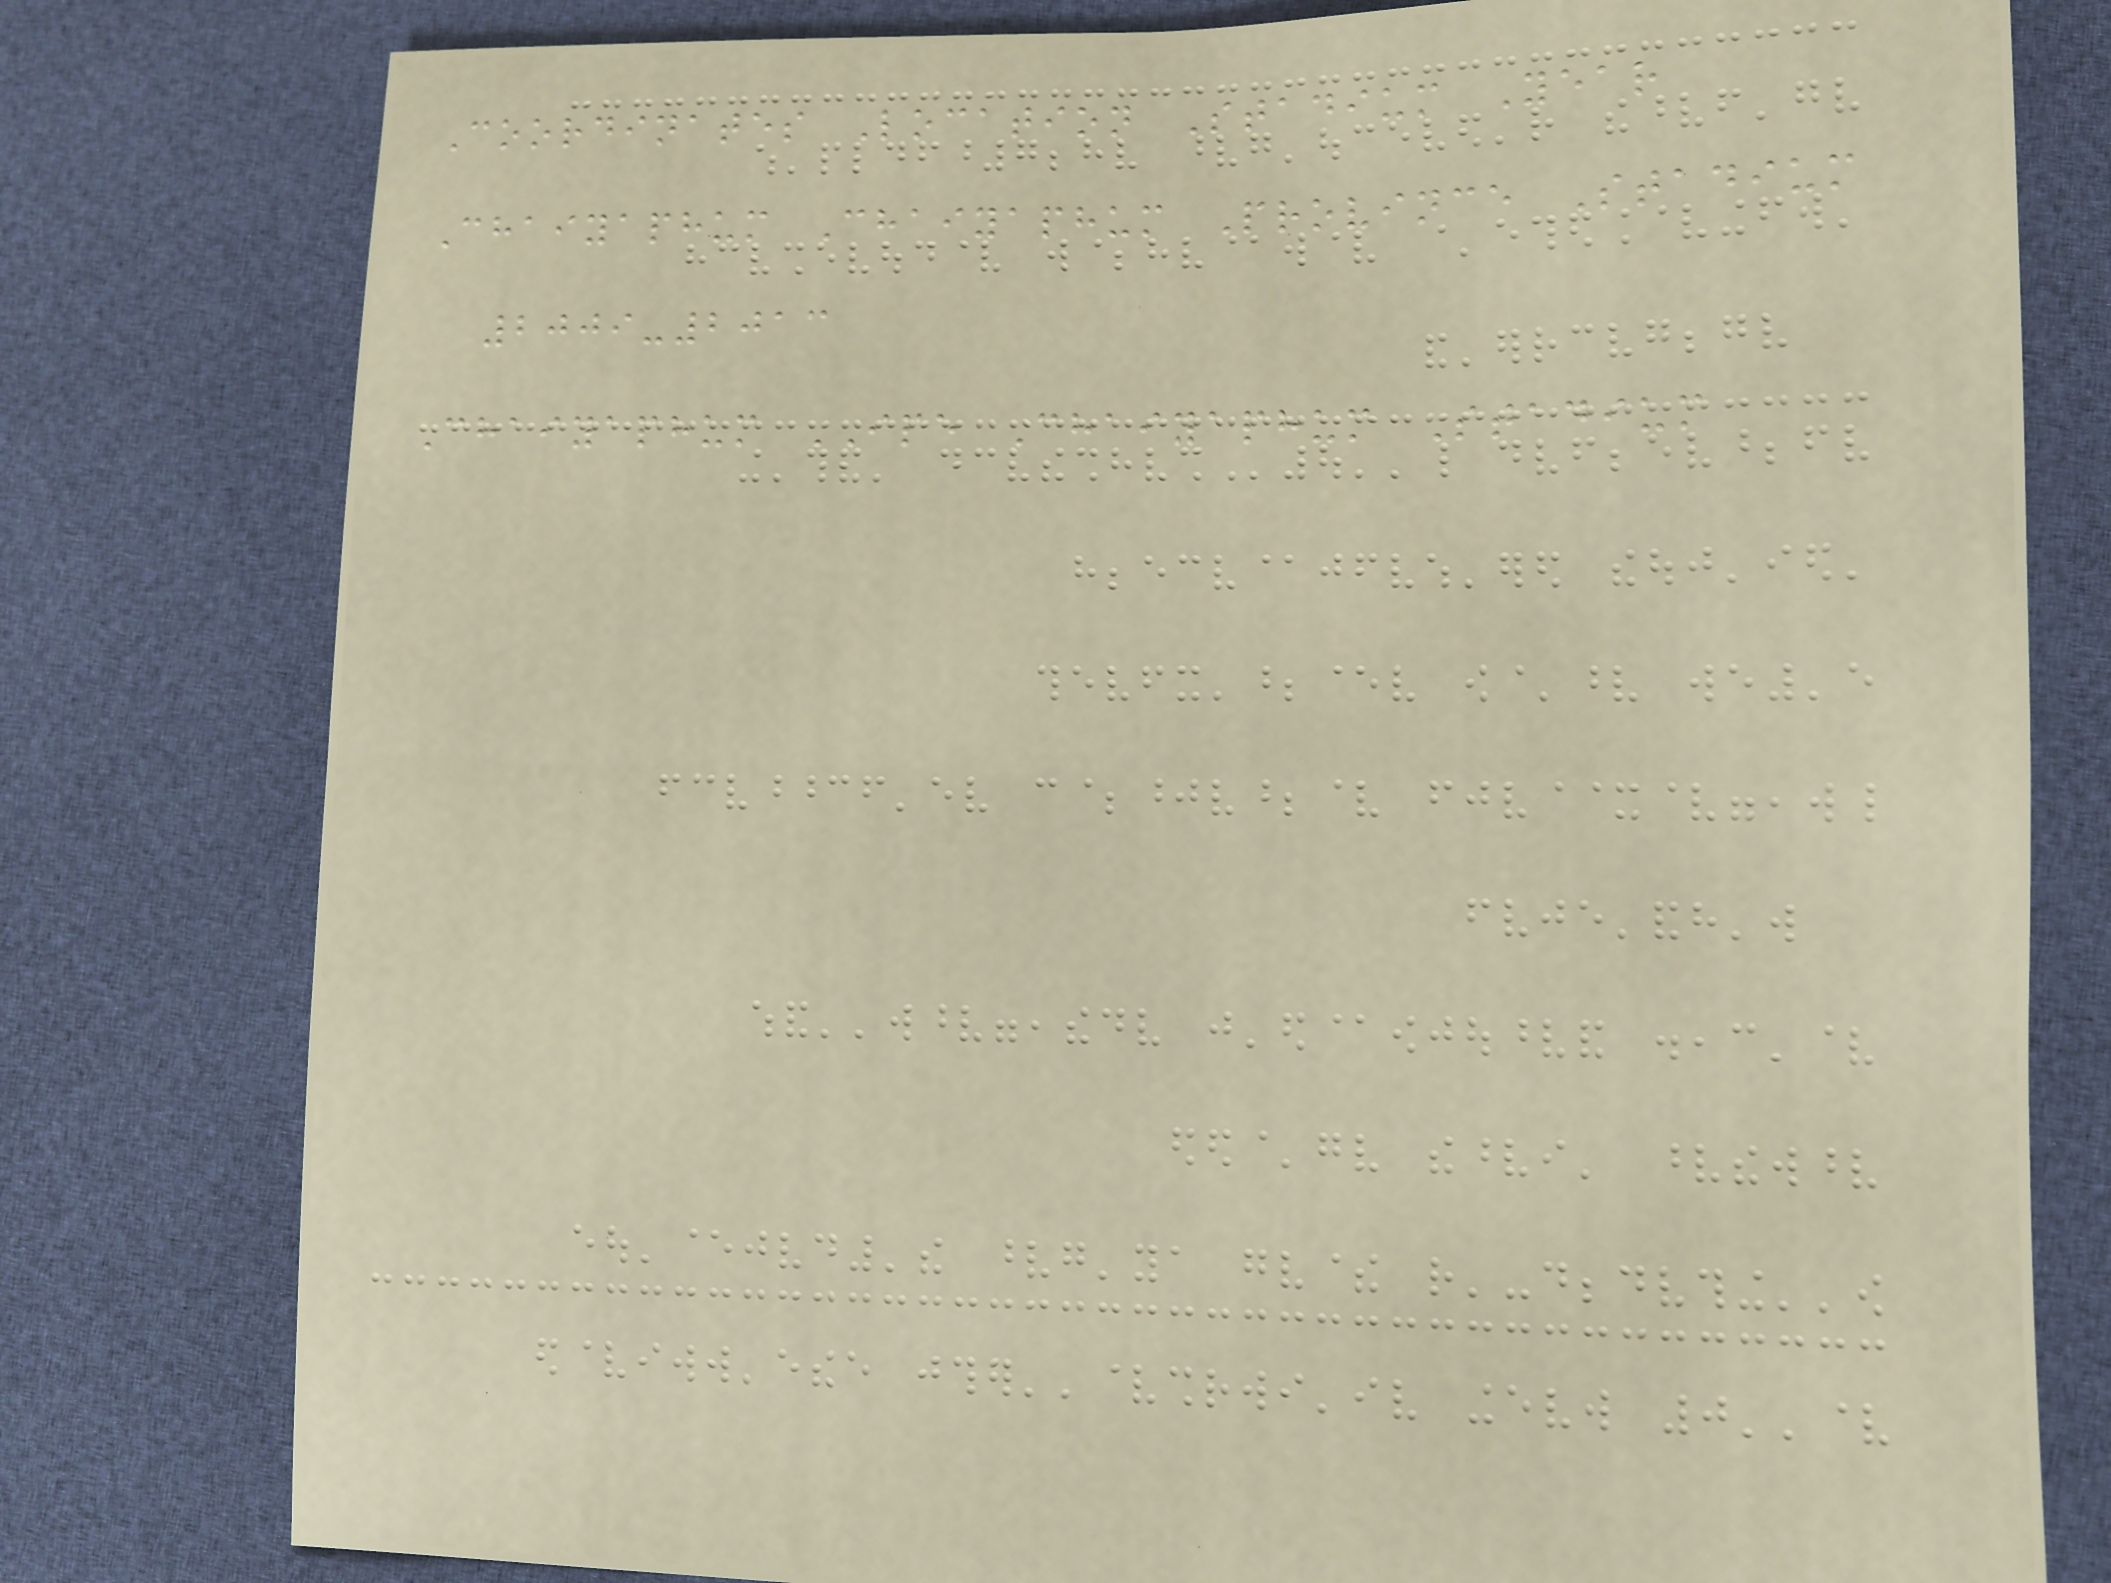Coordinates Location Stadium Year
Chaiyaphum Chaiyaphum Province Stadium
2009-2013
Chaiyaphum IPE Chaiyaphum Stadium
